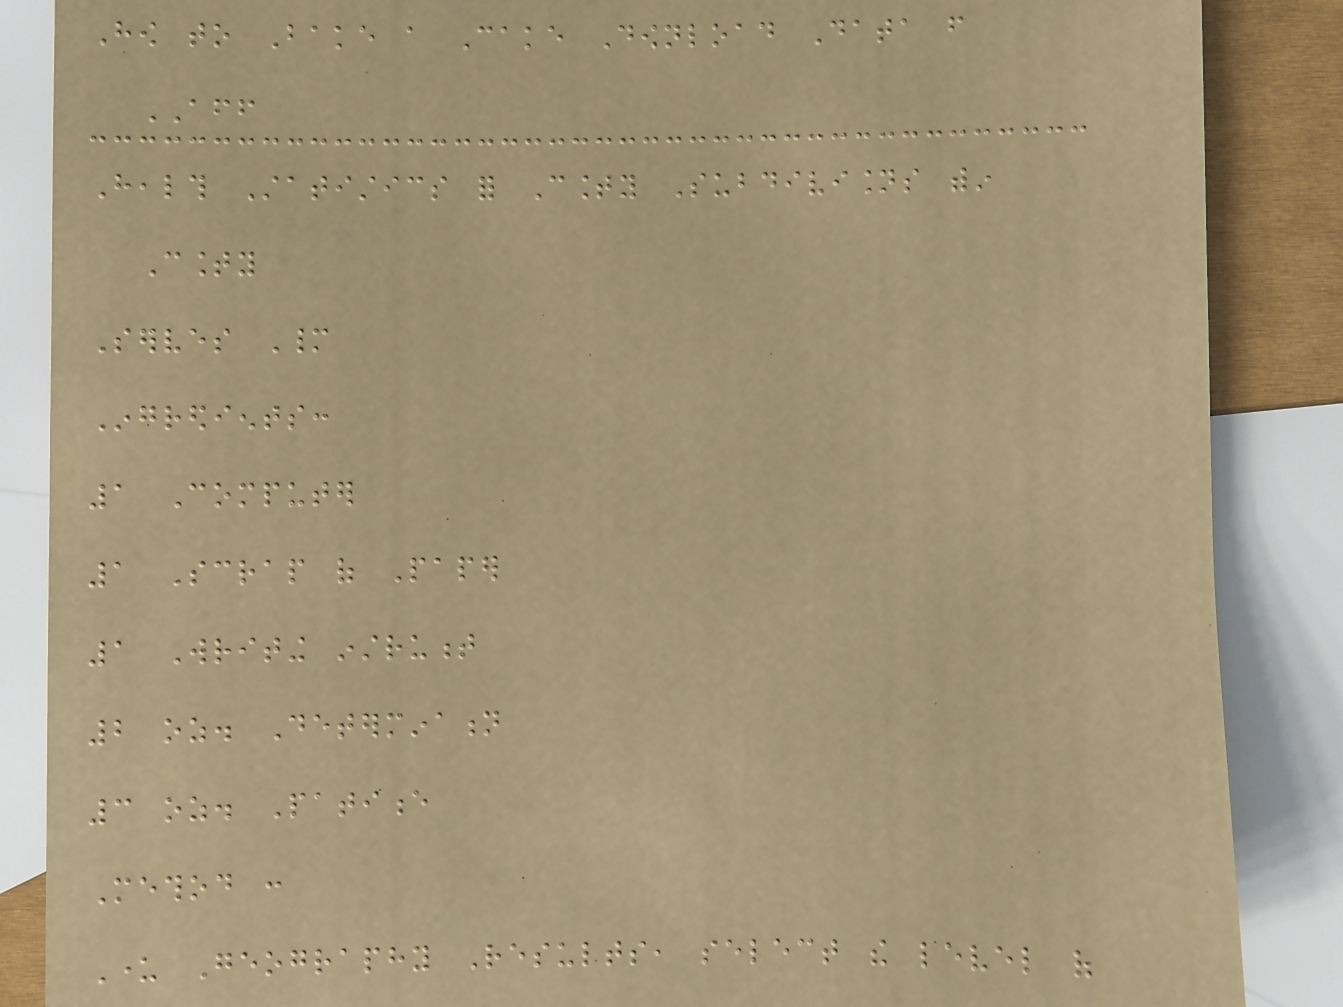How to Bake a Cake Download Data from
AFF
Health Statistics for County Subdivisions within
County
Serves Many
Ingredients:
1 Computer
1 Scrap of Paper
1 Writing instrument
2 oz. Determination
3 oz. Patience
Method :
Under Geography Results, select the level of
